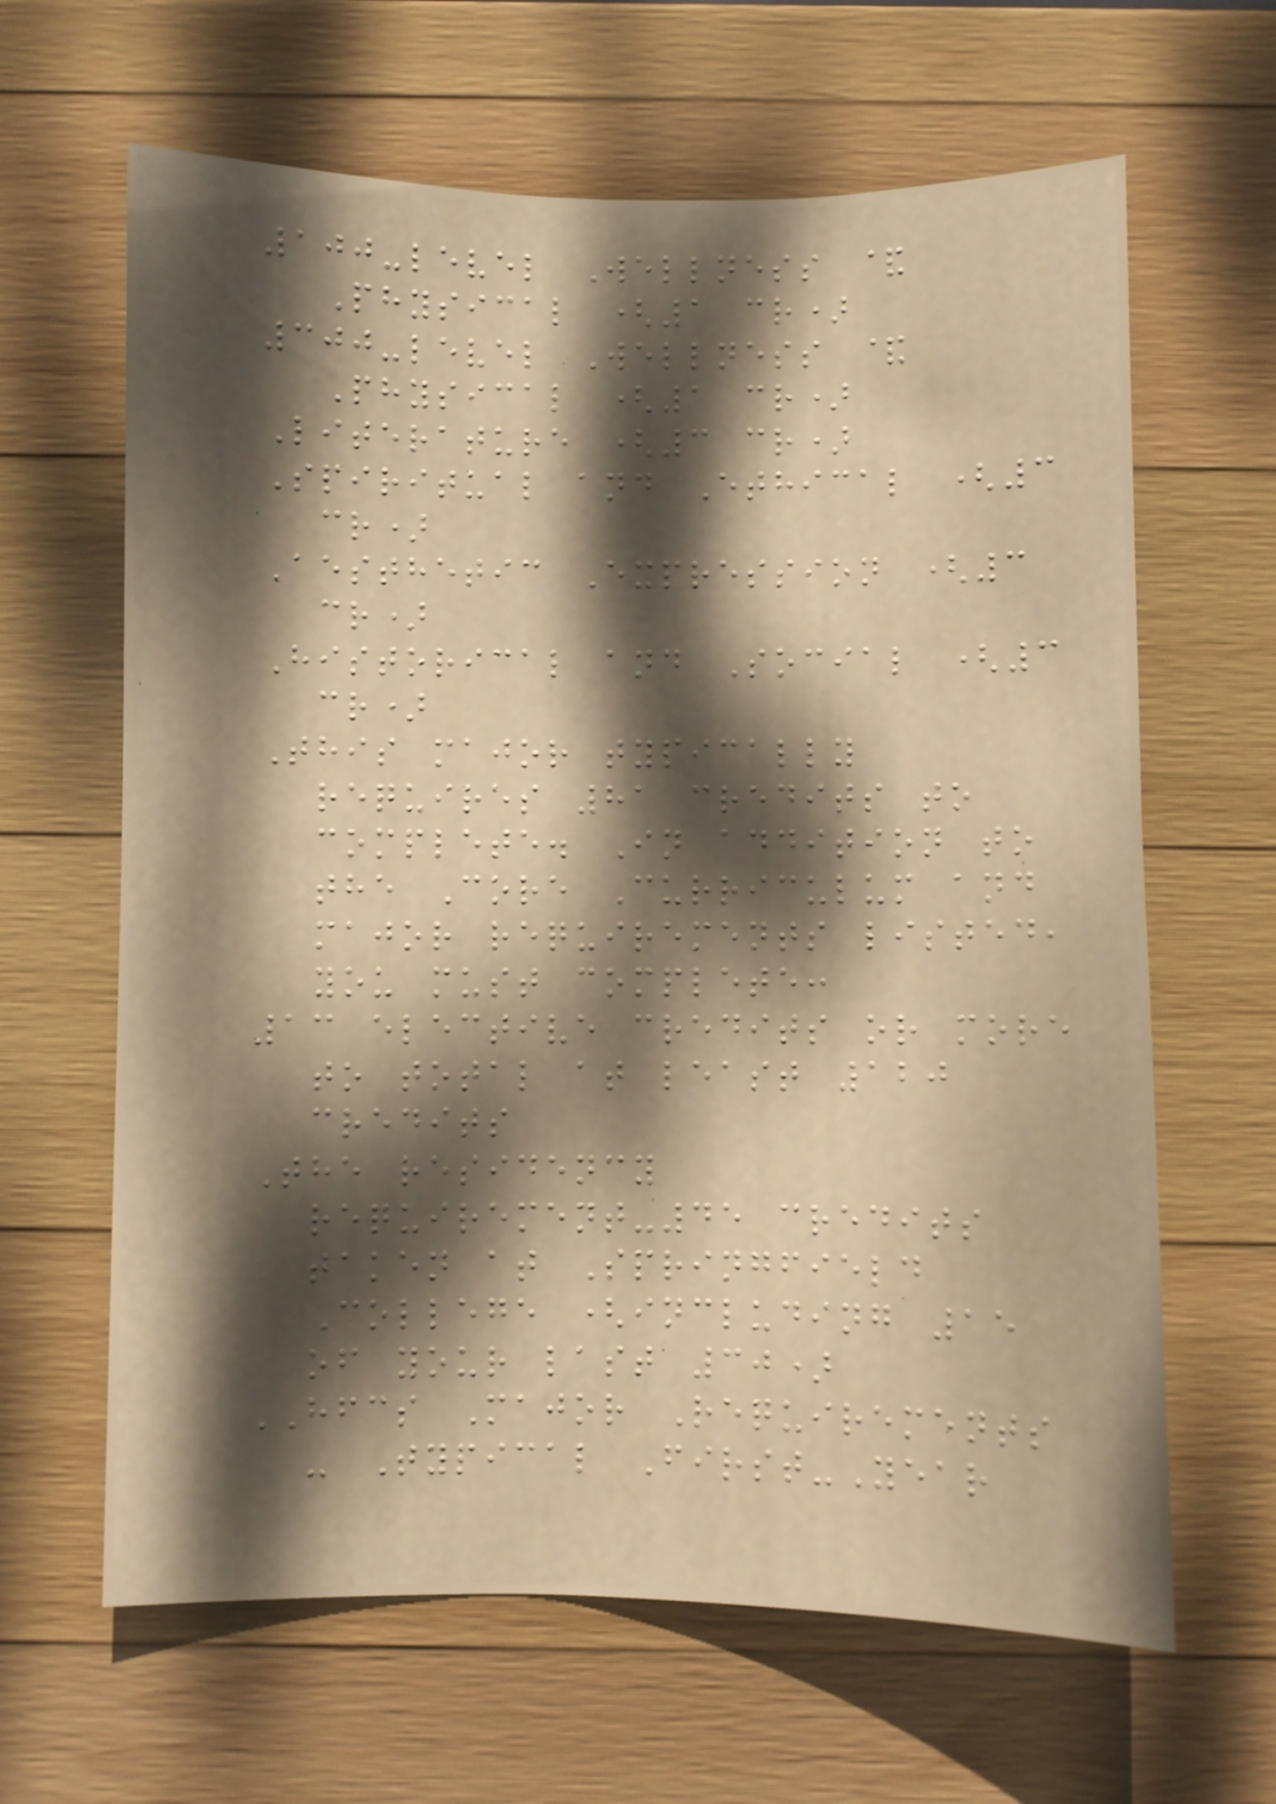100-level Wellness &
Physical (1 cr)
300-level Wellness &
Physical (1 cr)
Literature (3 cr)
Spiritual and Ethical (3
cr)
Aesthetic Expression (3
cr)
Historical and Social (3
cr)
This major typically
requires 81 credits to
complete. In addition to
the Core Curriculum and
major requirements listed,
you must complete:
13 elective credits or more
to total at least 120
credits
The residency
requirement-45 credits
taken at Springfield
College (including 15
of your last 30)
HFCS Major Requirements
- Typical First-Year
